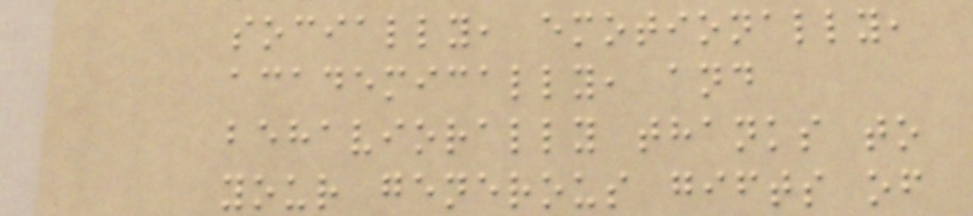socially, emotionally,
academically, and
behaviorally thanks to
your generous gifts of
